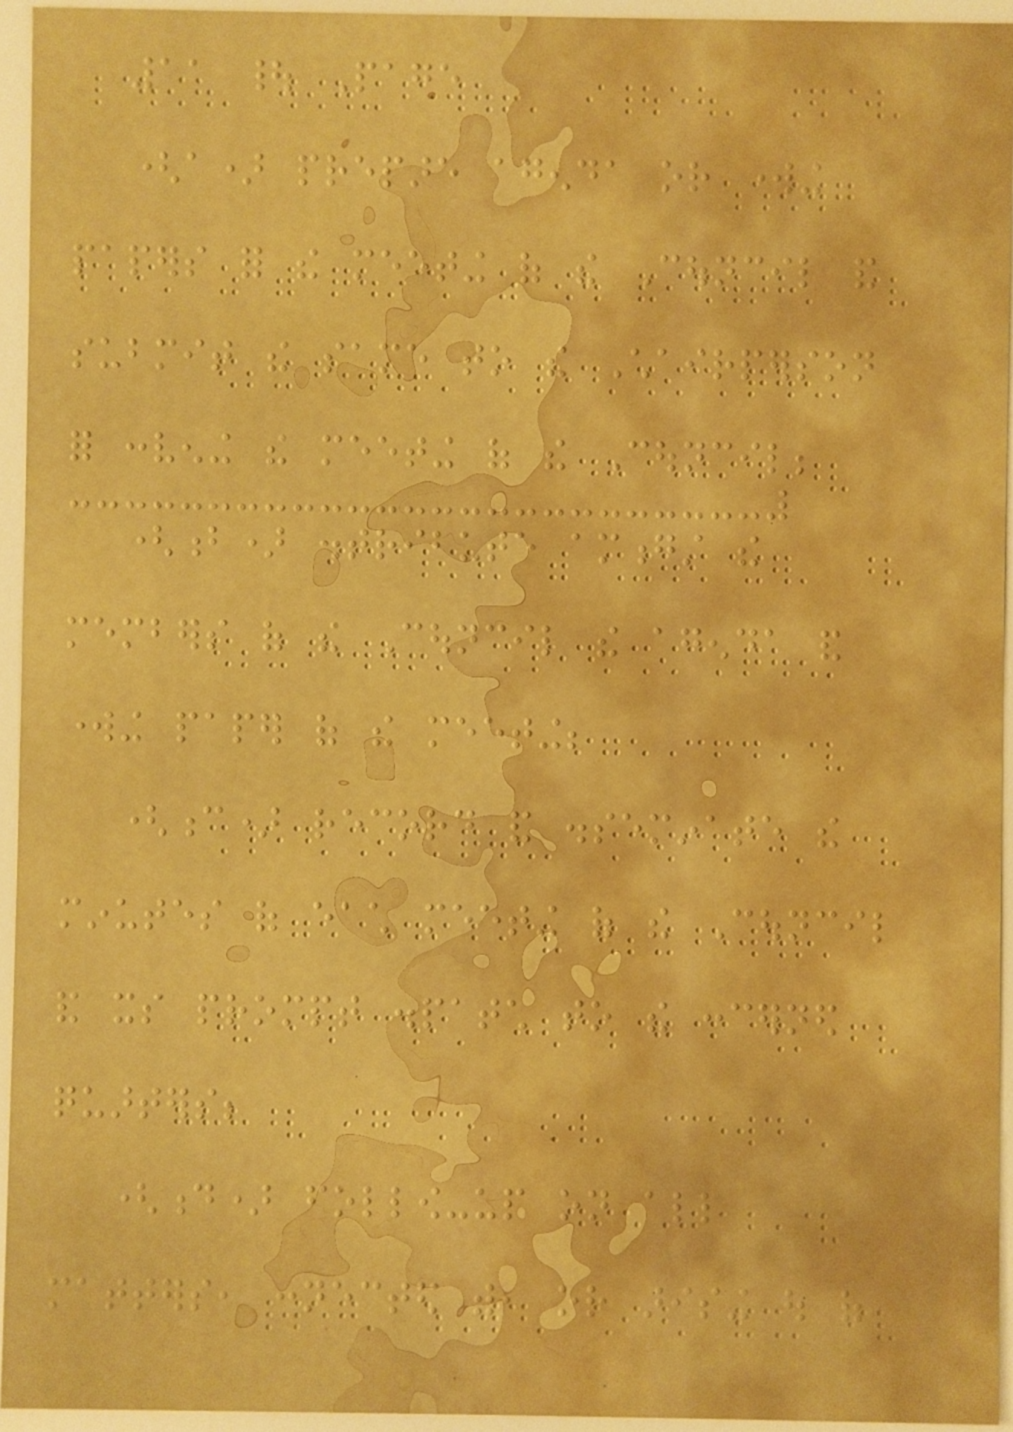11 | Page
(a) prepare agenda or working
papers for the meeting of the Council and
submit the same to the Chairperson
for convening the meeting of the Council;
(b) distribute amongst the
members of the Council the agenda and
working paper of the meeting;
(c) record and disseminate the
minutes of each meeting of the Council
and its prompt dispatch to the concerned
quarters;
(d) follow-up on all
matters, connected with, or arising out of
